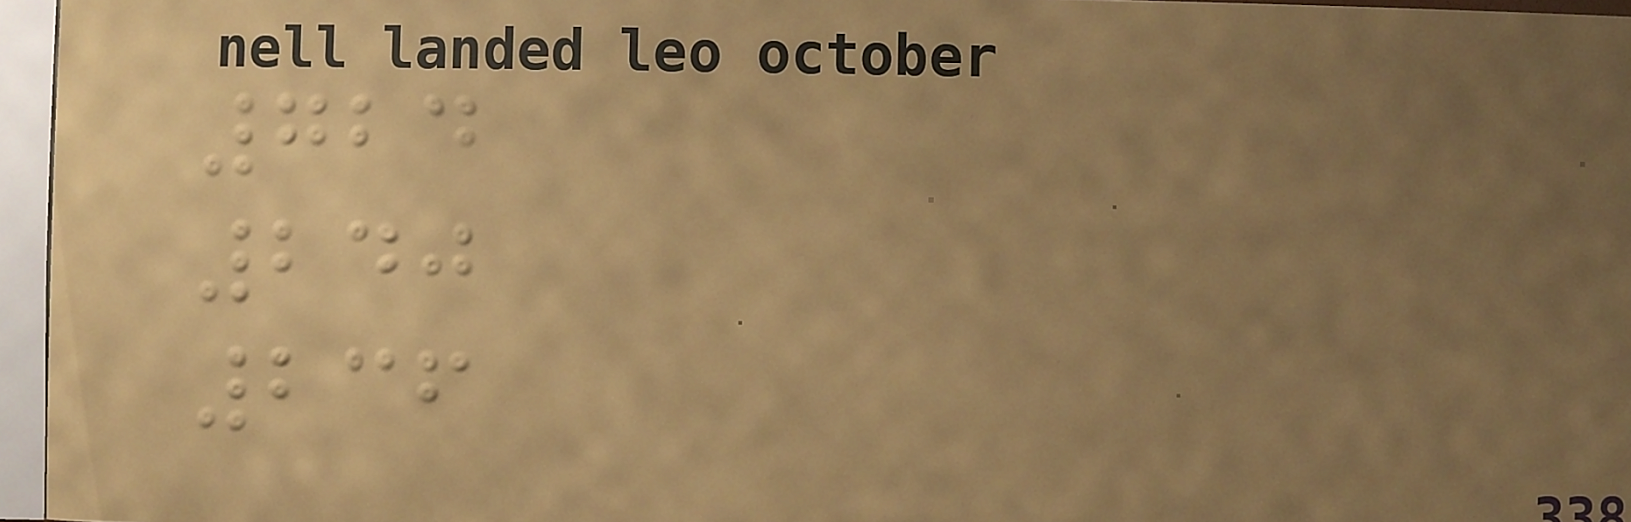724
240
236
